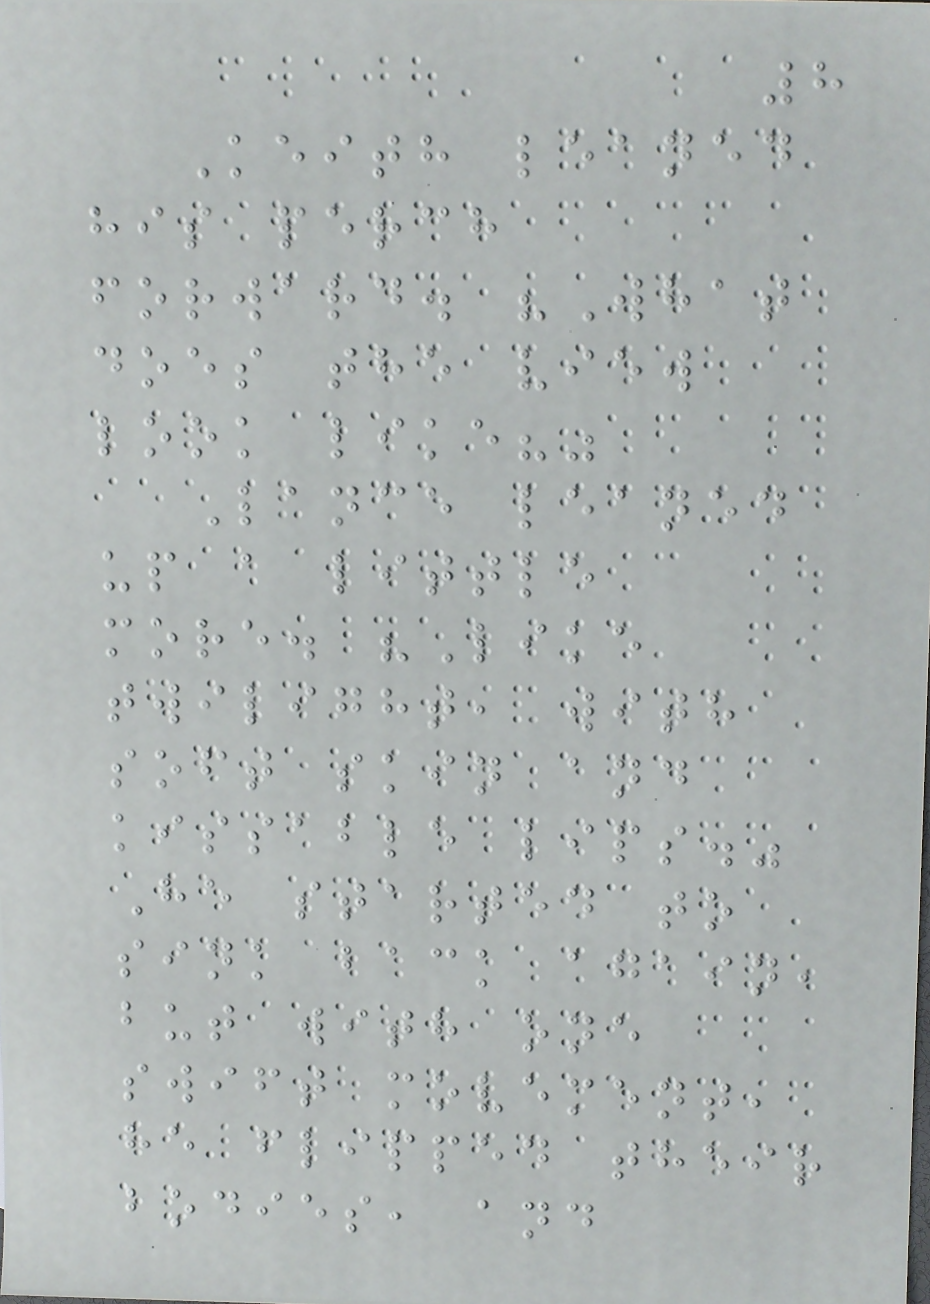8
Keith leaned
his perch
forward. "What
does the view
look like?"
Lance leaned
up a little
more. "Like
twilight, with
soft skin and
kissable lips."
He started to
sink back again,
but with one
swift movement,
he flipped their
bodies, and
